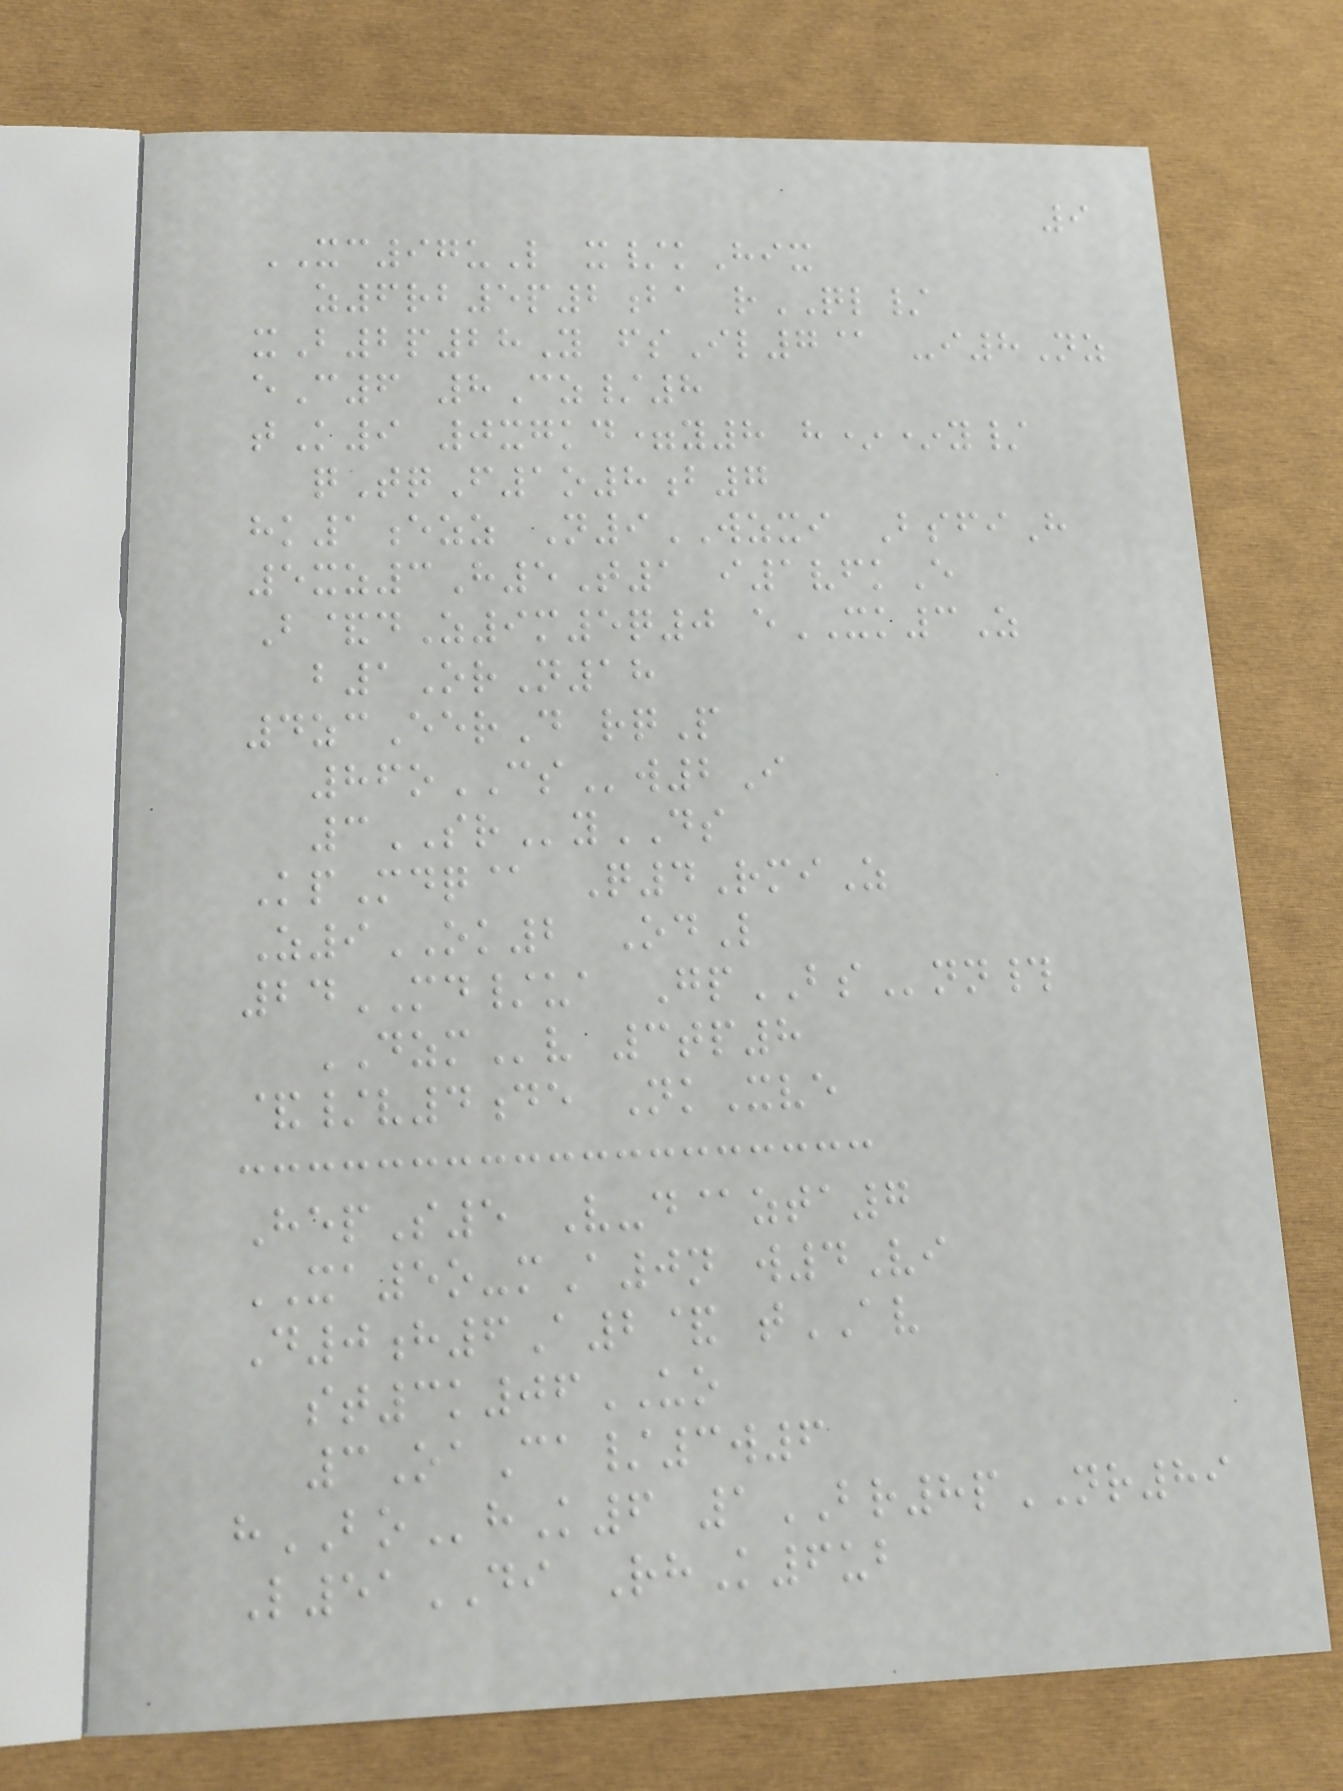9
XC97uL x/kHix
z6rb5p2ba rQL/
xB2p28Y fsIl7@ -i8Nz
eC6 8Cz/8
tK9 0xgkd=y8 h**y/
qTqF1o8b7
hk1ezz N9WZXI BsfiH
5xz3H5T1 i1vfkE
B&dZ9m5q0 eXK3Z
b1OrN18
4zcEerD rqP
86oCSw2I
3SRyDS
KpMdq@ Q4RmiZ
Z9OK2 OdL
24MD/ua GpBSnn#
DZMv 3tp8
&/v4de NkXve
HepS5 V-d@zta7
XA5o-mA0n w4Vi
D0h6A2& tAV
st3k06UO
3OaCa/3w6
hBOhK6 1BR8pNR89
L51DI RhK6ub
